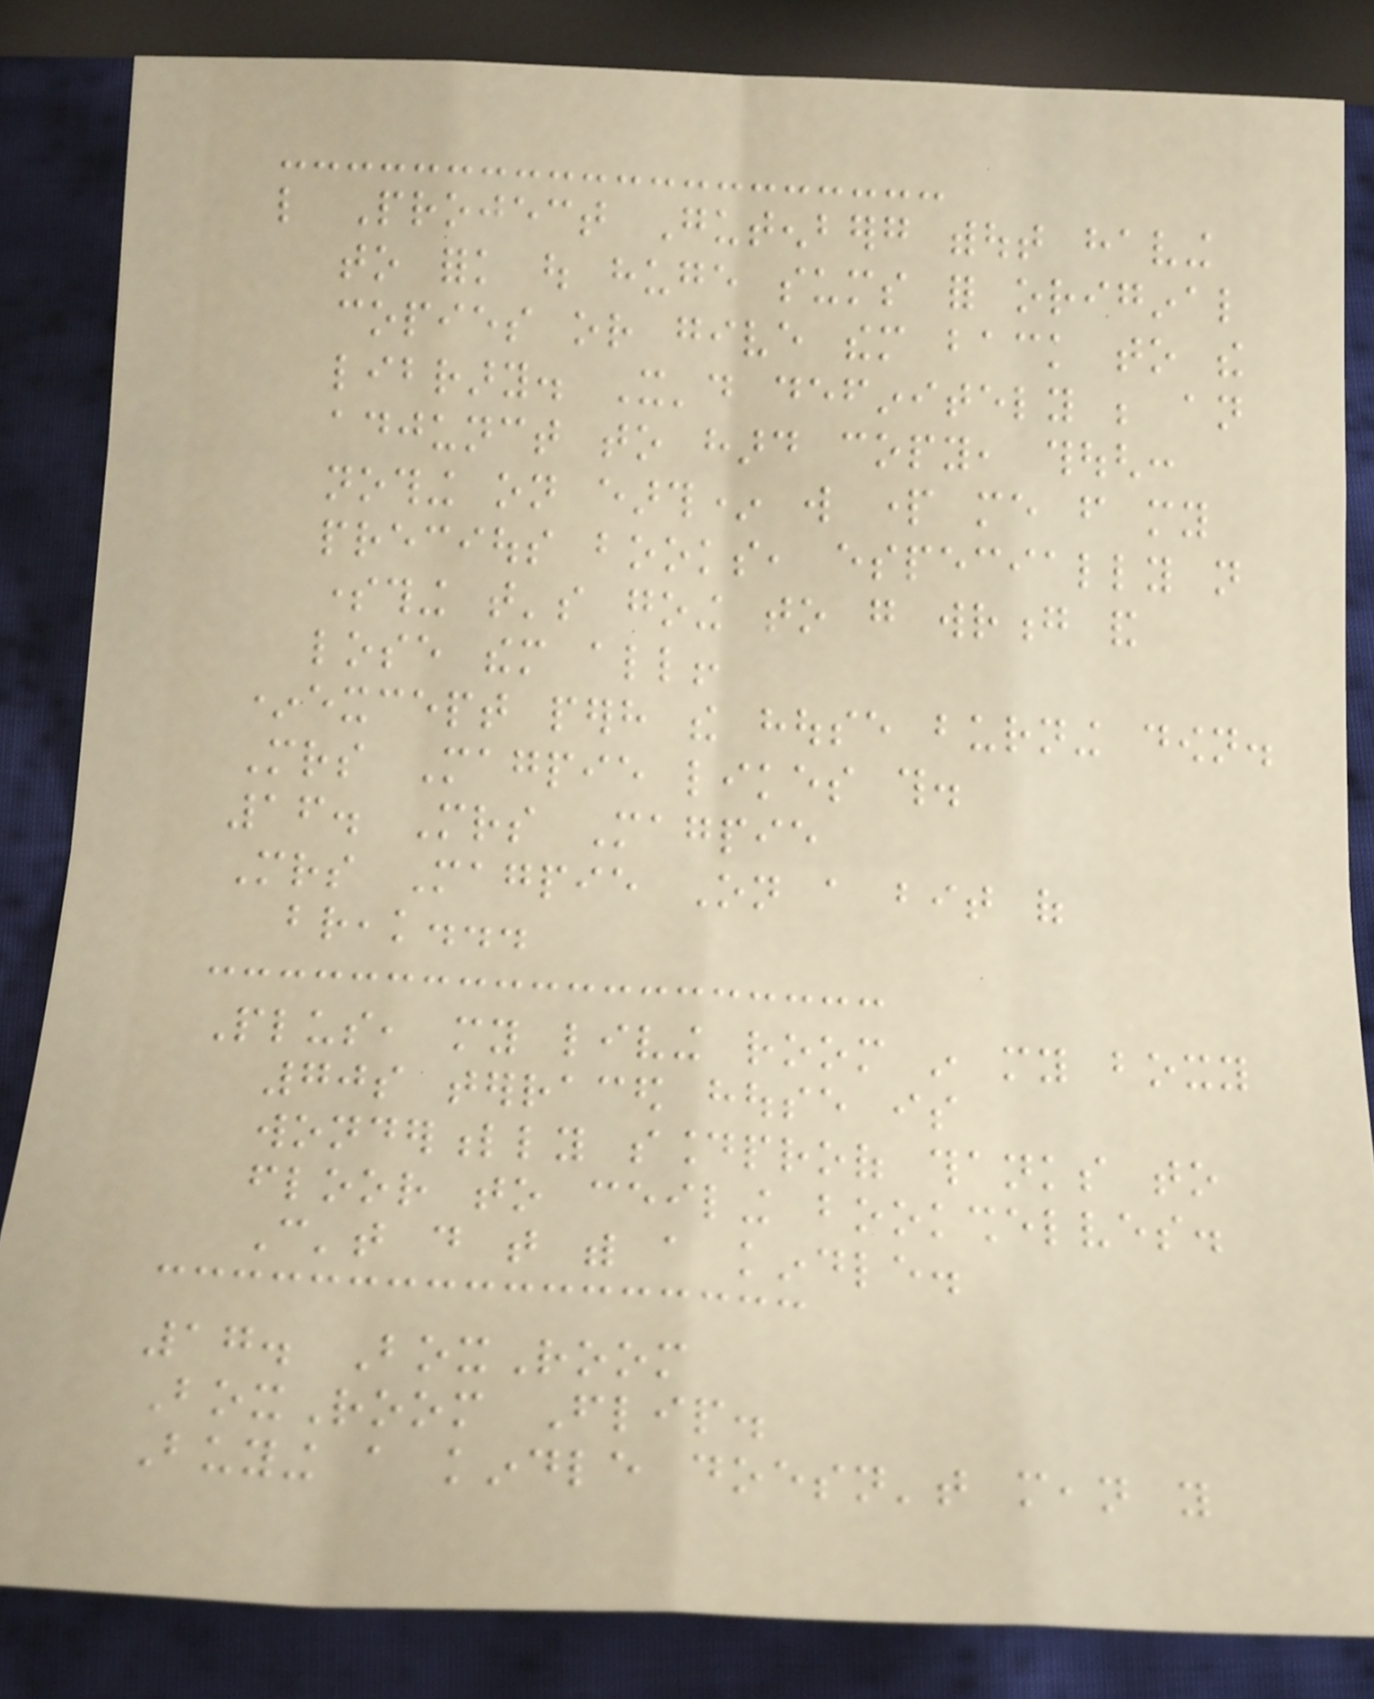like Project Gutenberg without having
to fork out huge sums for original
copies or give them back to the
library. It'd definitely be an
adjunct to hard copy, though:
nothing on earth* will part me from my
precious books, especially not
something that's going to go wrong and
lose them all!
*except perhaps the house burning down.
Mrs Magpie likes this.
16. Mrs Magpie
Mrs Magpie On a bit of
break...
Plus, my living room in my boxy
70s terraced house is
wonderfully soundproof thanks to
floor to ceiling bookshelves.
Can't do that with a kindle.
17. BoxRoom
BoxRoom Flip.
Buying a kindle doesn't mean you
